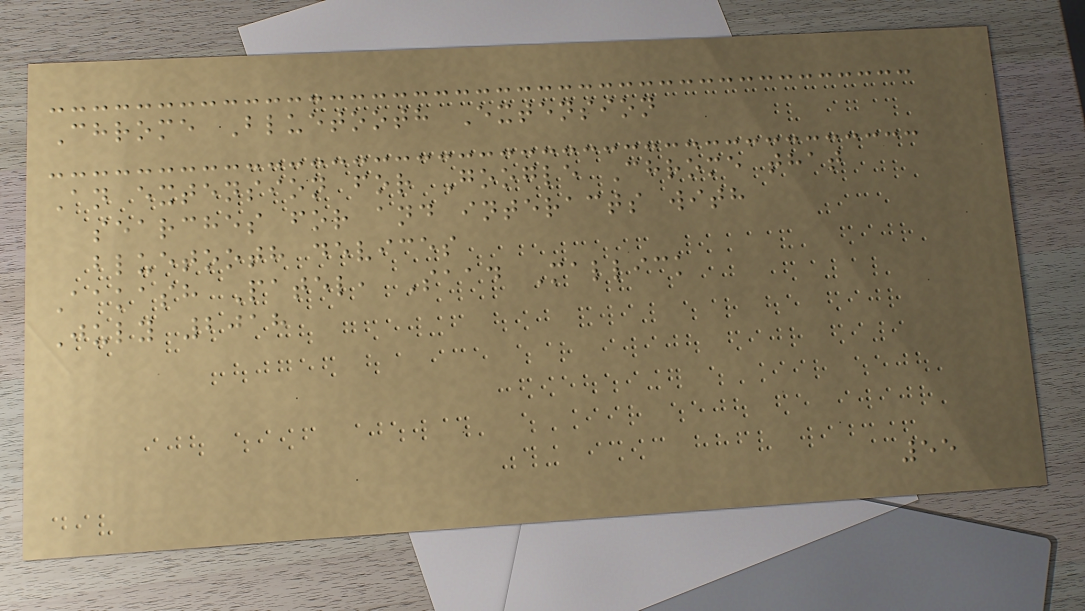Chrome Bluetooth Extension
An extension for Google Chrome that
searches for and interacts with
bluetooth devices
Aakash Patel, Saad Mallick
July 2018
55
